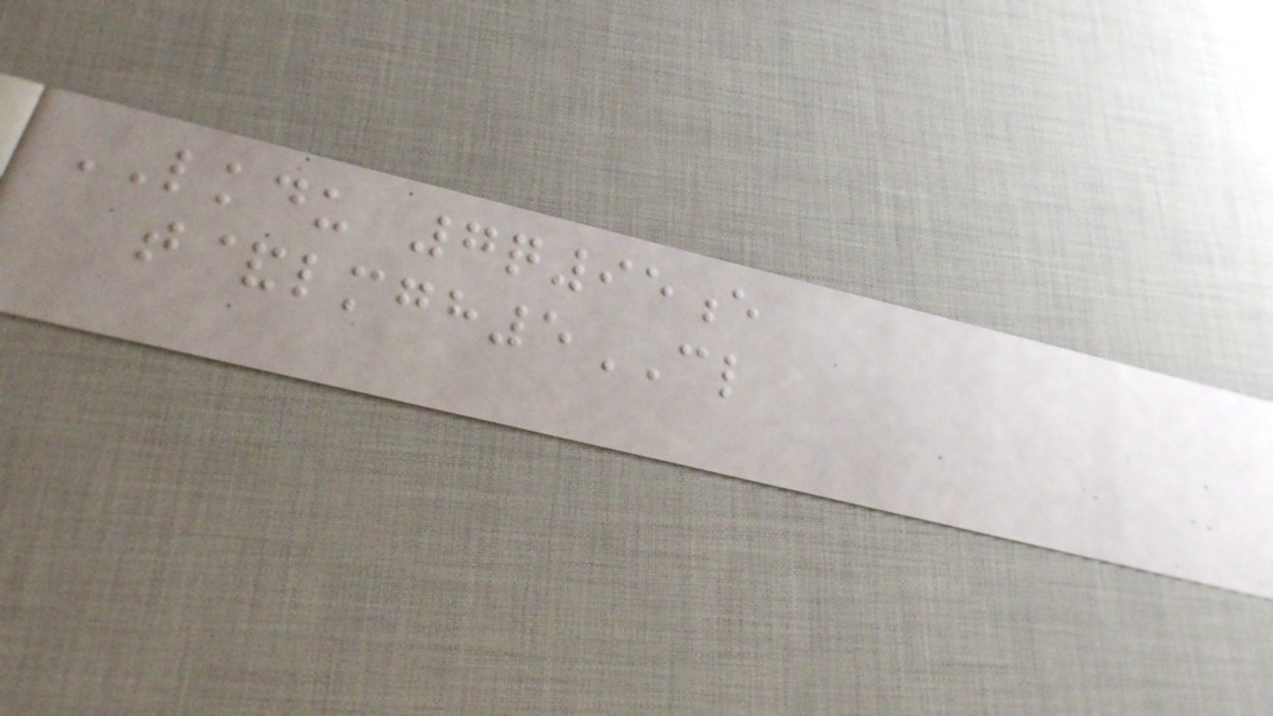LKDU 7q95e
t&lmgh5CL
